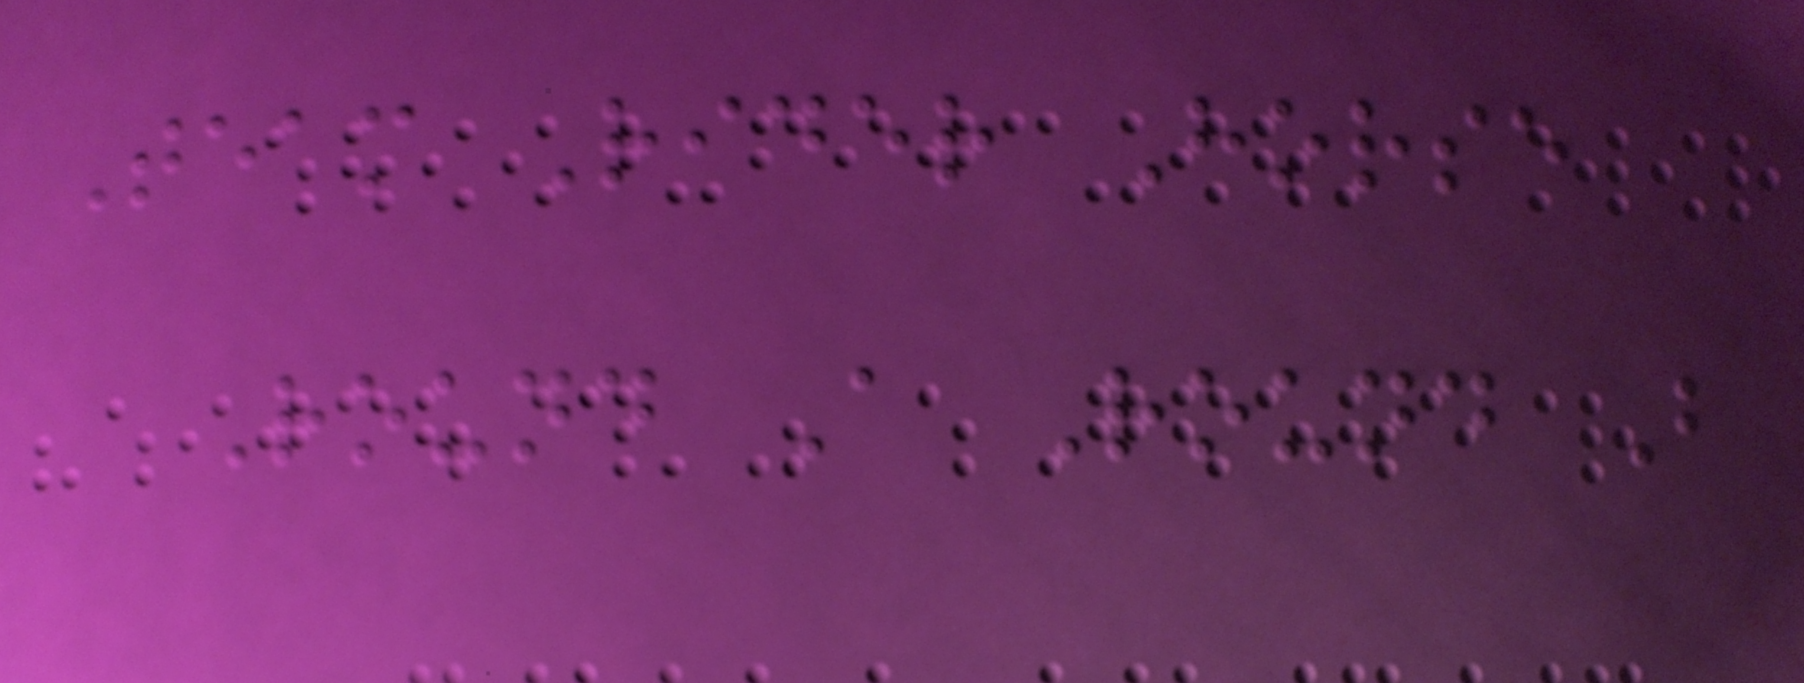Team Rider Horse
Round A Round B
